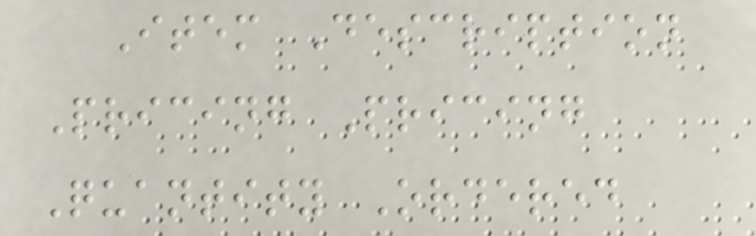Item Description
Pricing Pricing
Quantity Ordered
